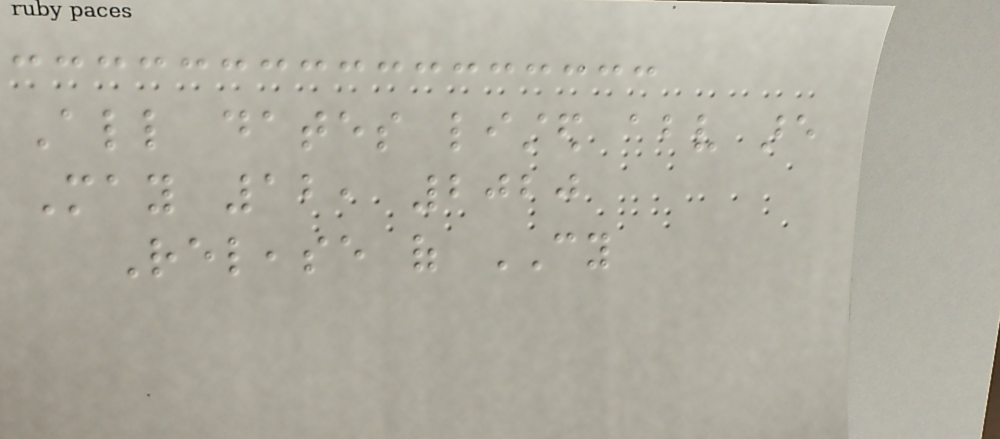All dates listed above are
May 12, 2020
Release of CY
